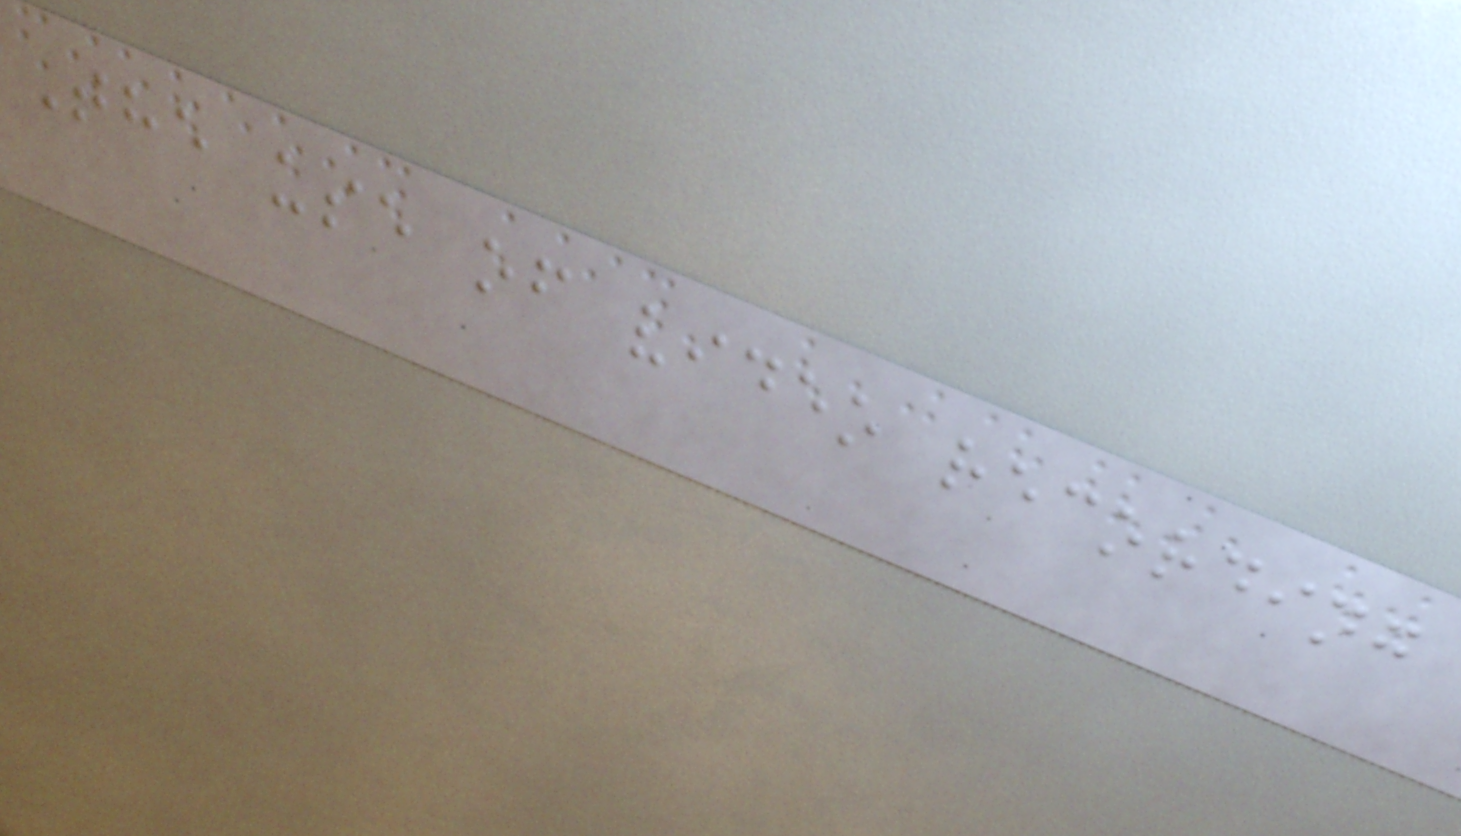The use of video recording
